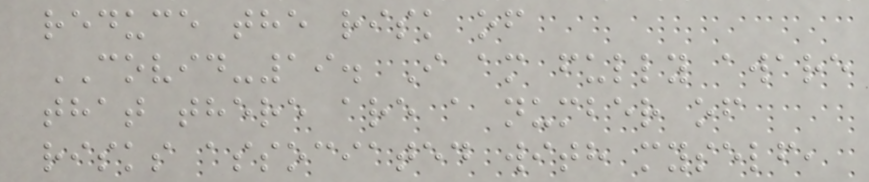reduce the risk of
COVID-19. I am fully aware
that there are a number of
risks associated with myself,
